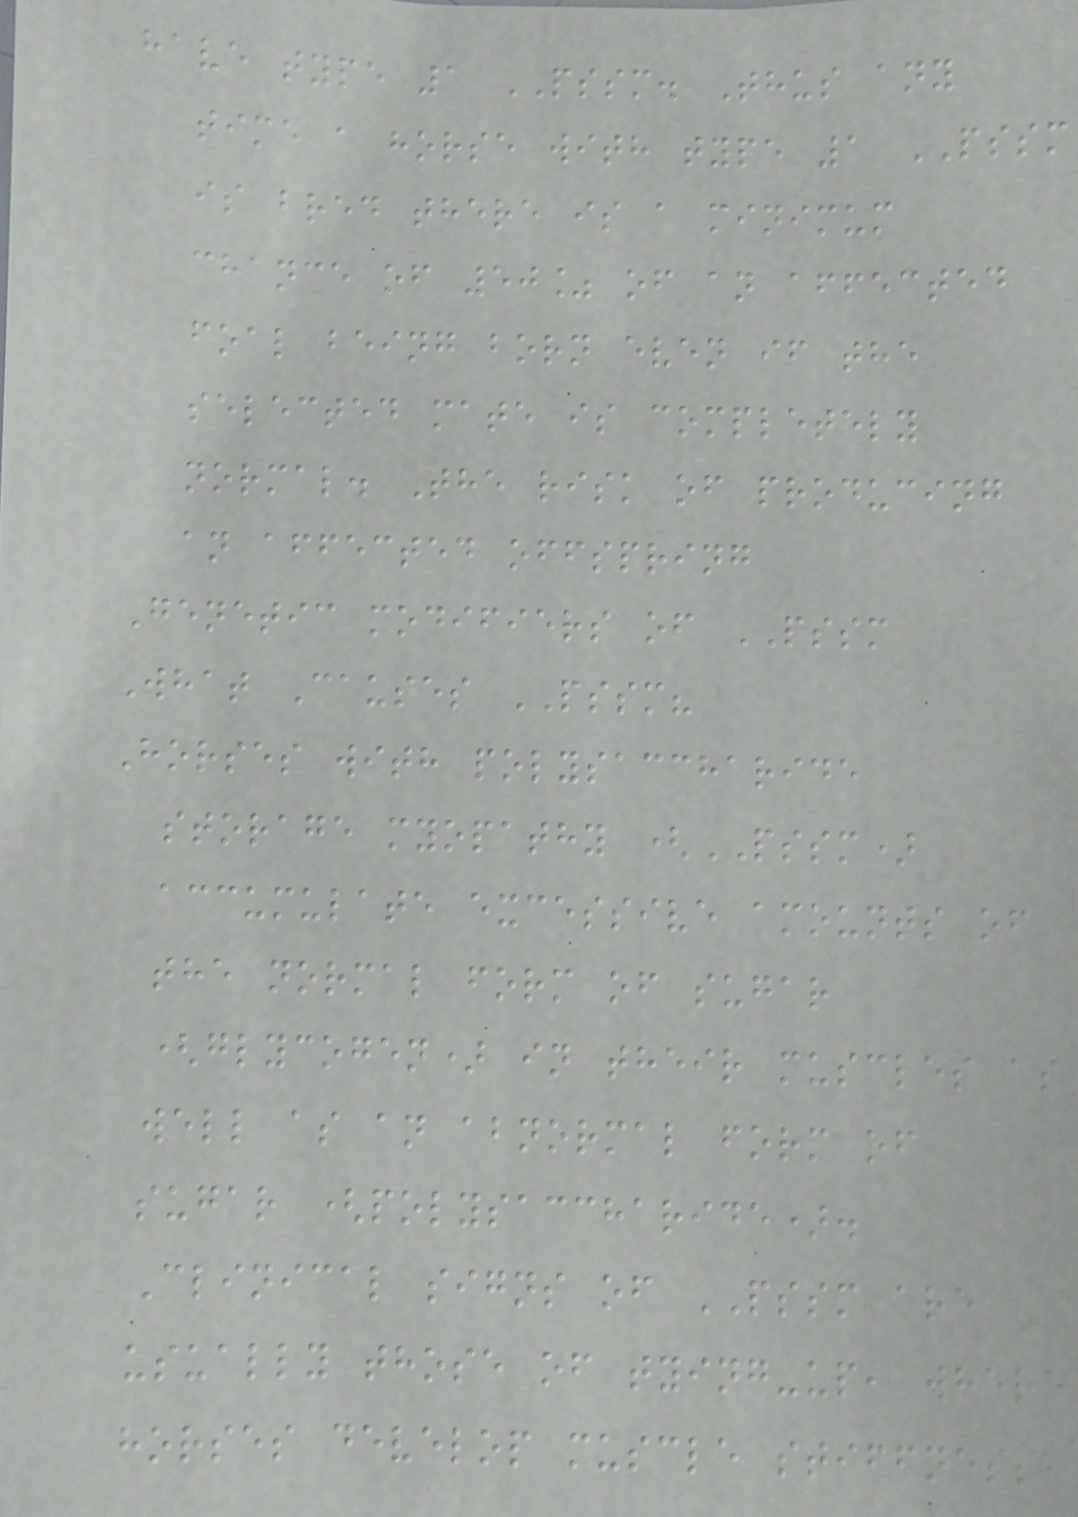have type 1 PSSM. Thus any
time a horse with type 1 PSSM
is bred there is a minimum
chance of 50% of an affected
foal being born even if the
selected mate is completely
normal. The risk of producing
an affected offspring
Genetic modifiers of PSSM
What Causes PSSM?
Horses with polysaccharide
storage myopathy (PSSM)
accumulate excessive amounts of
the normal form of sugar
(glycogen) in their muscles as
well as an abnormal form of
sugar (polysaccharide).
Clinical signs of PSSM are
usually those of tying-up, where
horses develop muscle stiffness,
